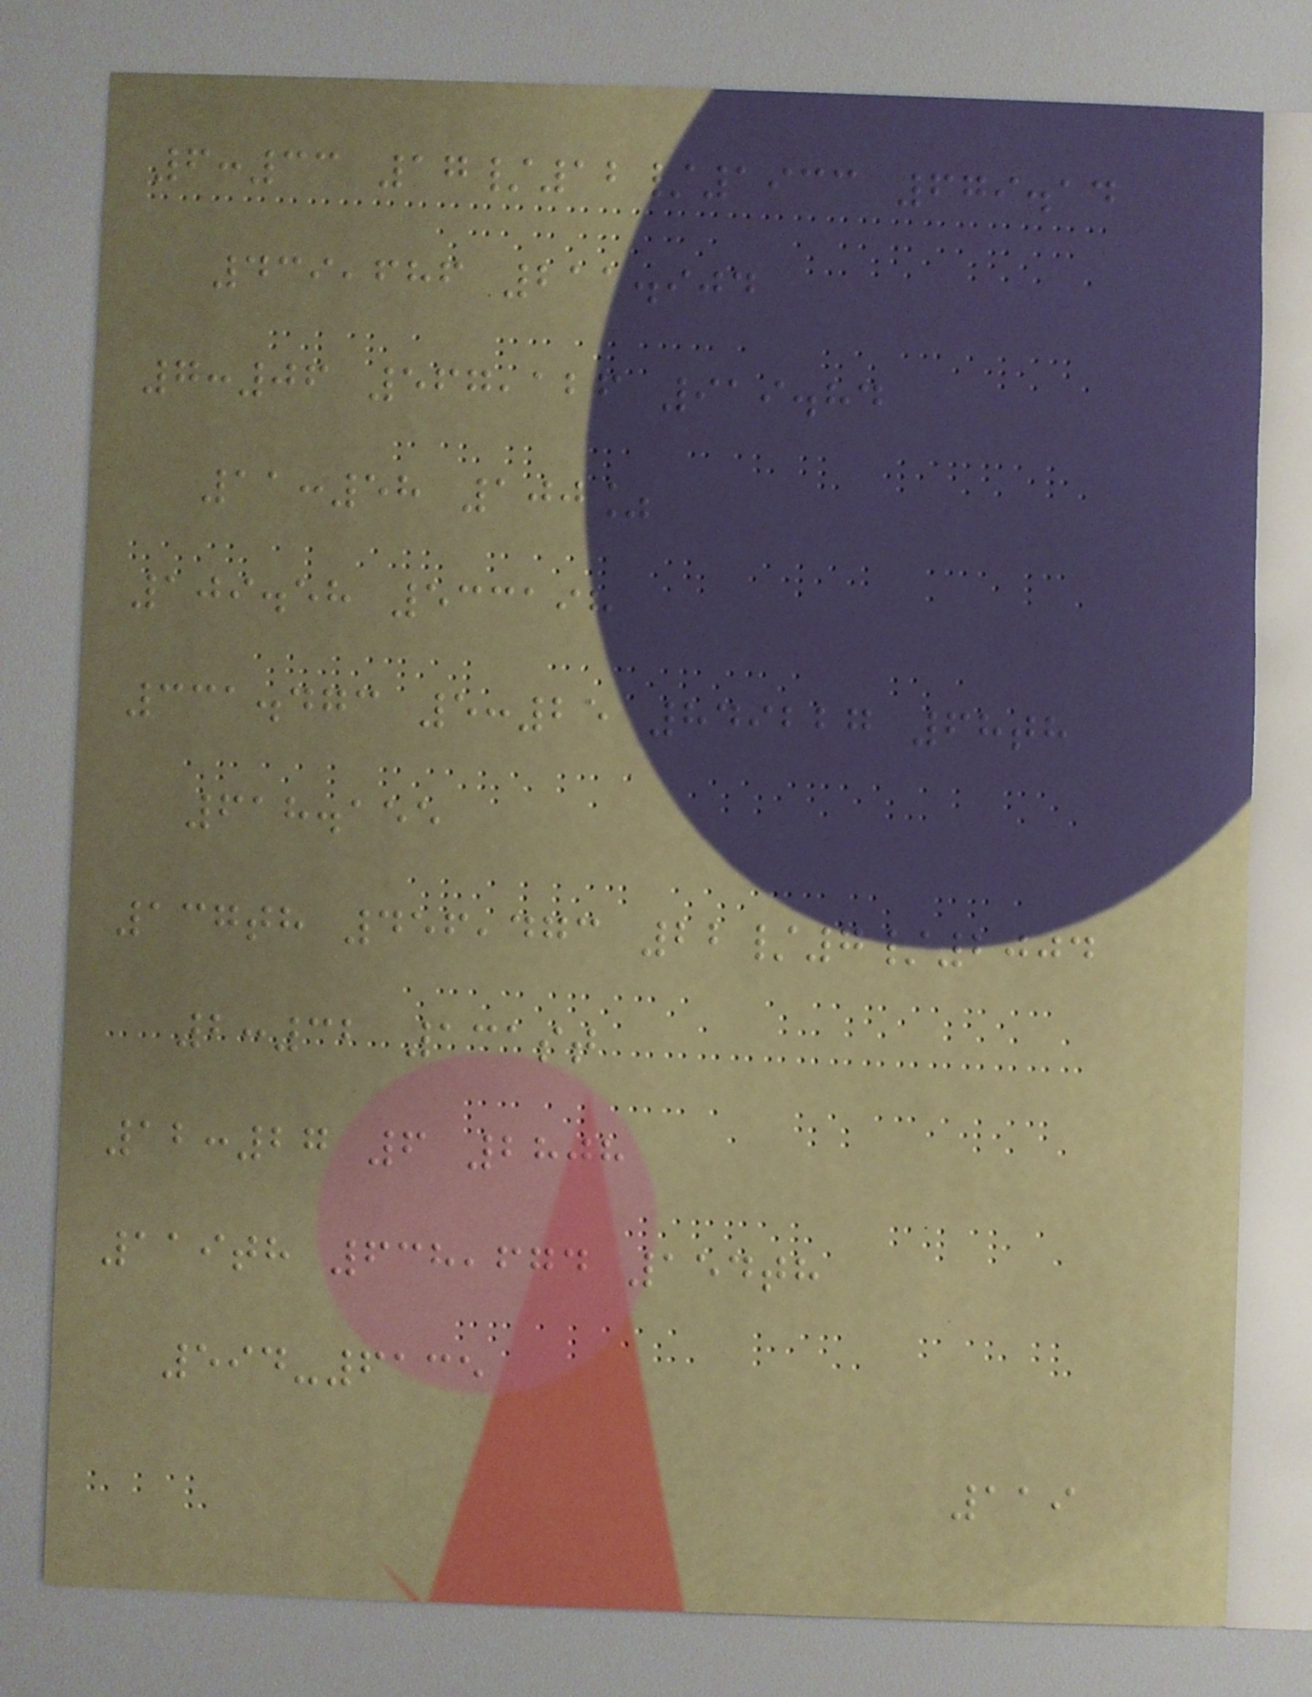6:33 17/12/1933 679.14
439,686 211.904
7:06 567,126 919.84
11:58 100%
109.58 533198
331.473 5:25 849227 68th
618.155
137th 456,473 22/7/2004
2:32 131st
12:27 6 2808
119th 638,674 154th
594-6135
119
